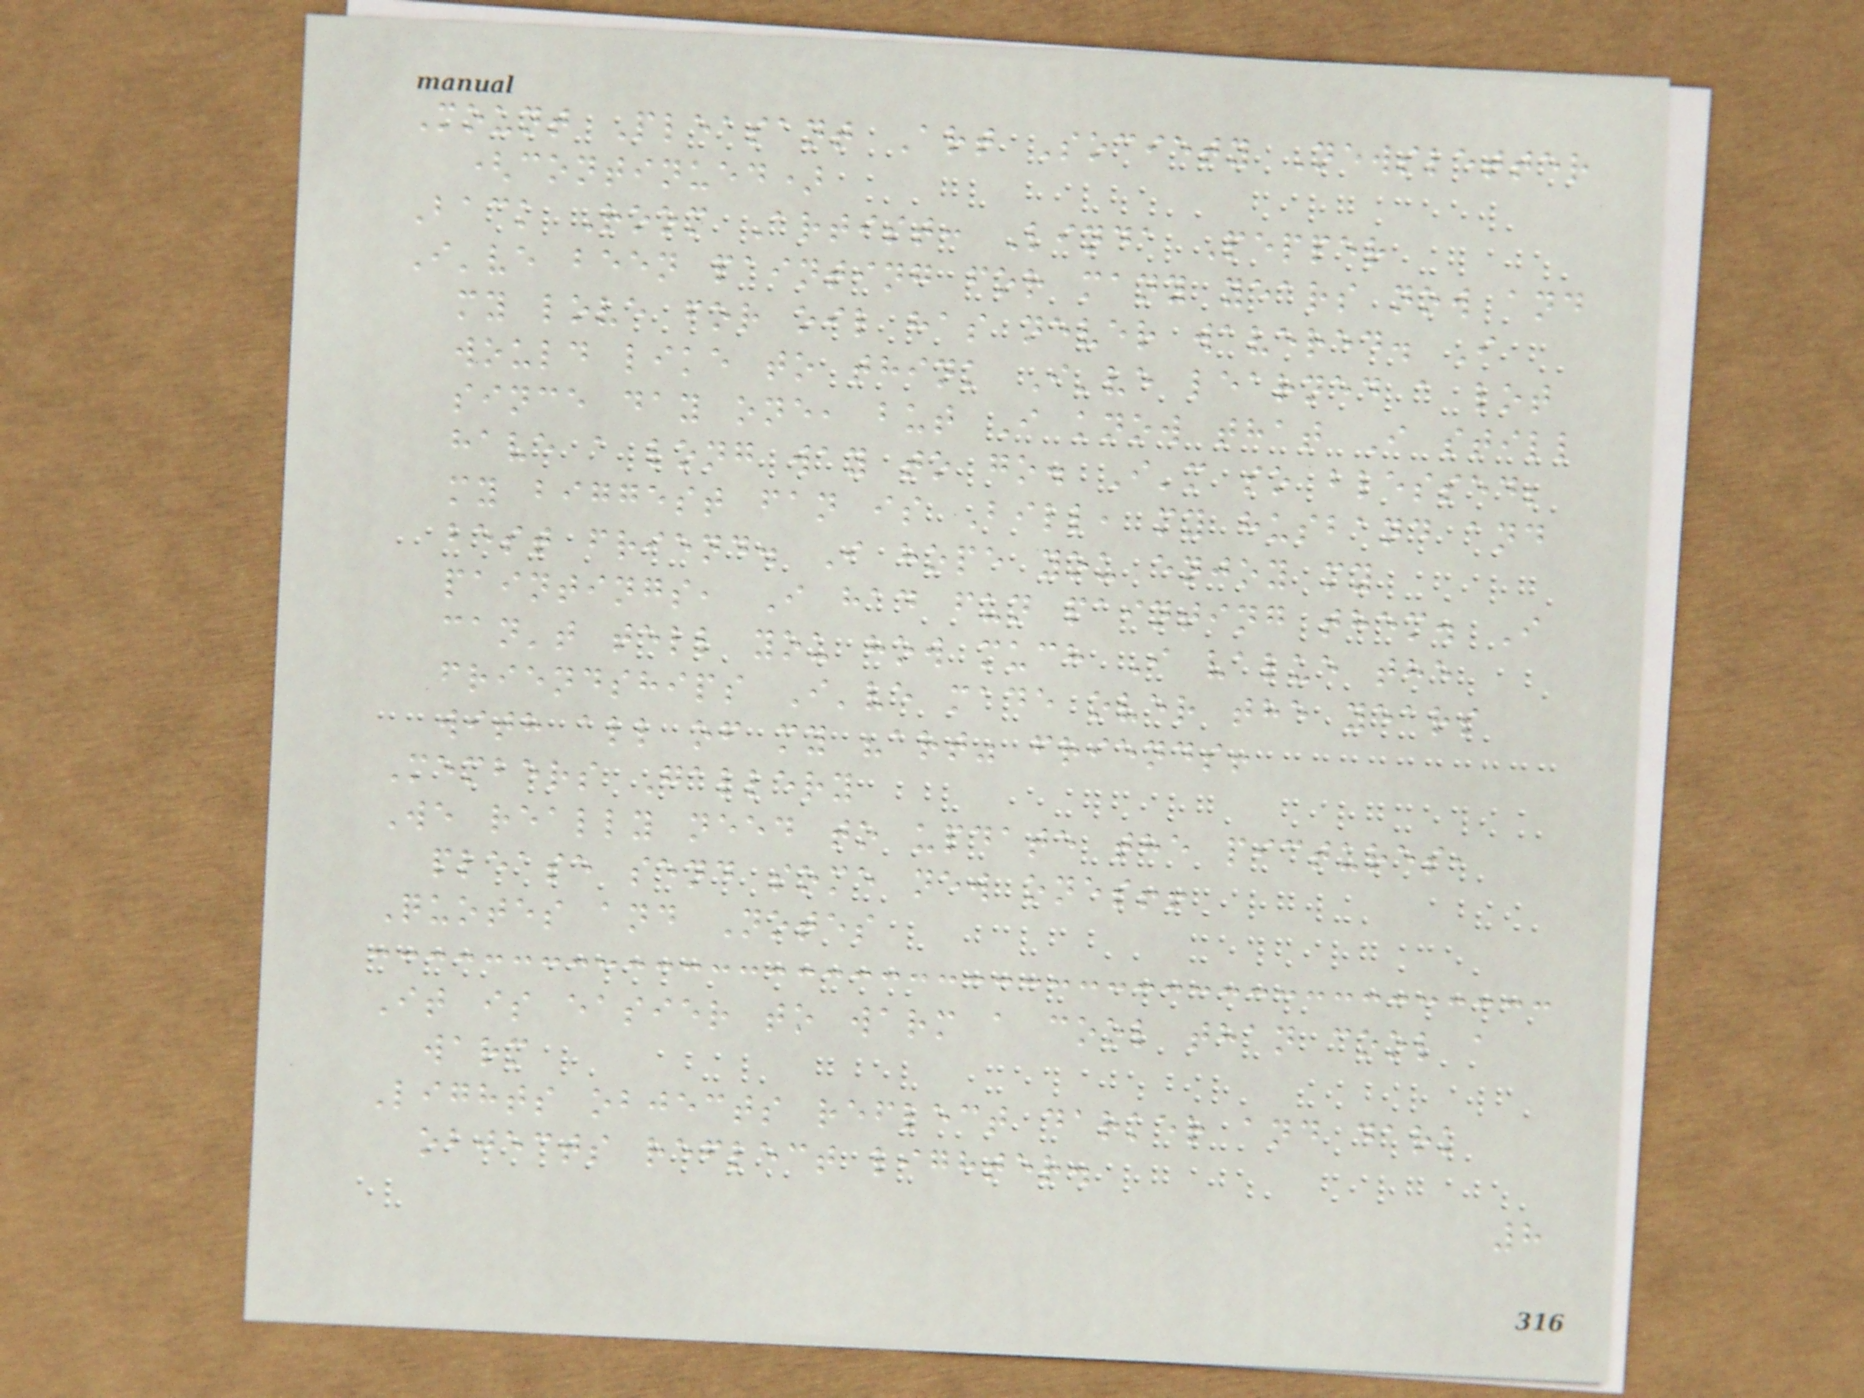Mount Pleasant Art Society Newsletter
(continued)
Back Room Artist: Linda Pepper
I've been painting for many years now and
my love for oil has never wavered. I
would like to think I've learned a lot
since day one, but I know that I still
have a long way to go. I'm so blessed;
my biggest fan is Bill, my husband and
best friend. I hope you enjoy my
paintings, I had fun painting them. I
can't tell you how much I value the
friendships I've made over the years
with all of my "art" friends!
Members Gallery
We really need to update the pictures,
please send some new ones!!
Quotes and Notes
It is easier to warm a cool than cool a
warm
Lights objects reflect darker and dark
objects reflect lighter.
8
